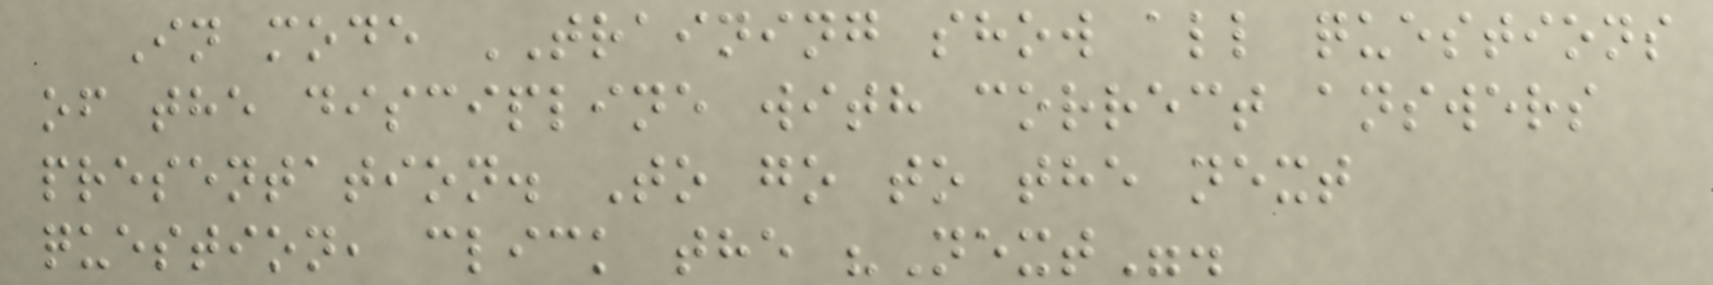In mode TRAINING show all questions
of the discipline with correct answers
presentation. To go to the next
question, click the "Next".
